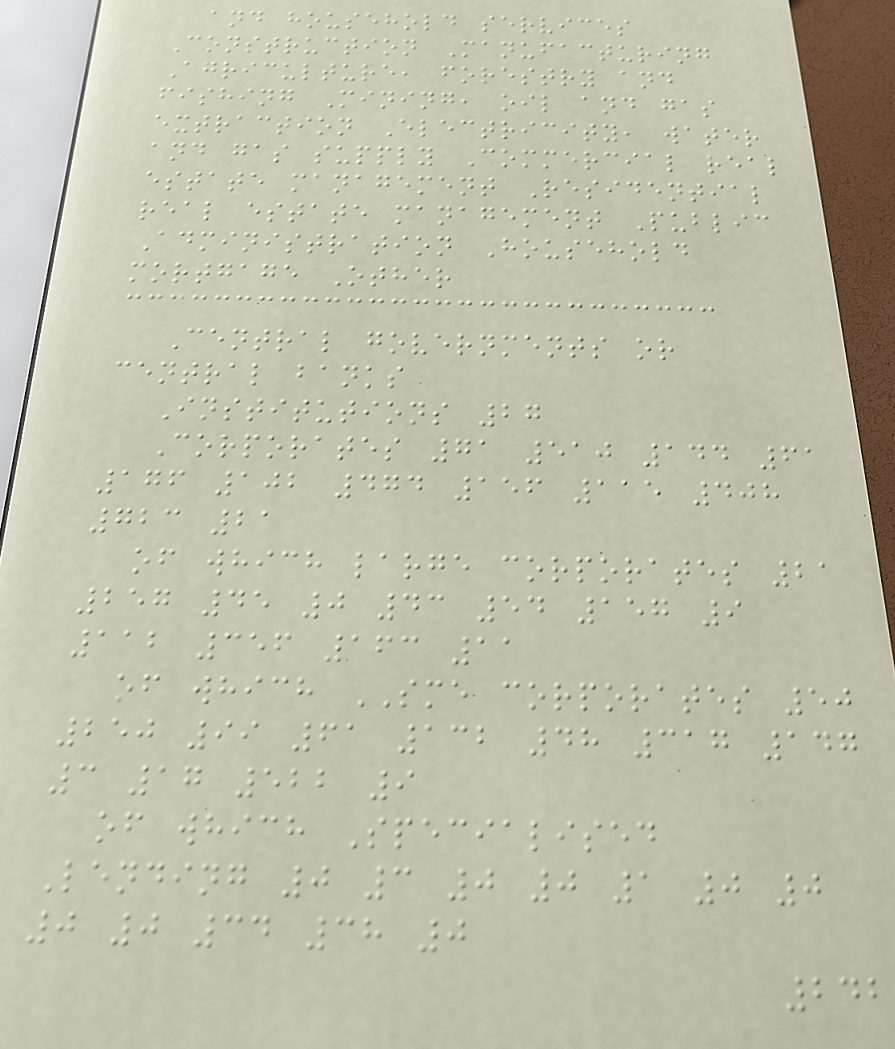and household services
Construction Manufacturing
Agriculture, forestry and
fishing Mining, oil and gas
extraction Electricity, water
and gas supply Commercial real
estate management Residential
real estate management Public
Administration Household
mortgage Other
Central governments or
central banks
Institutions 27
Corporates 71 510 144 61
176 102 474 156 115 408
723 21
of which large corporates 21
257 45 0 43 54 157 9
112 356 163 11
of which SME corporates 50
250 99 61 132 48 317 147
3 17 522 9
of which Specialised
Lending 0 3 0 0 1 0 0
0 0 34 38 0
242
